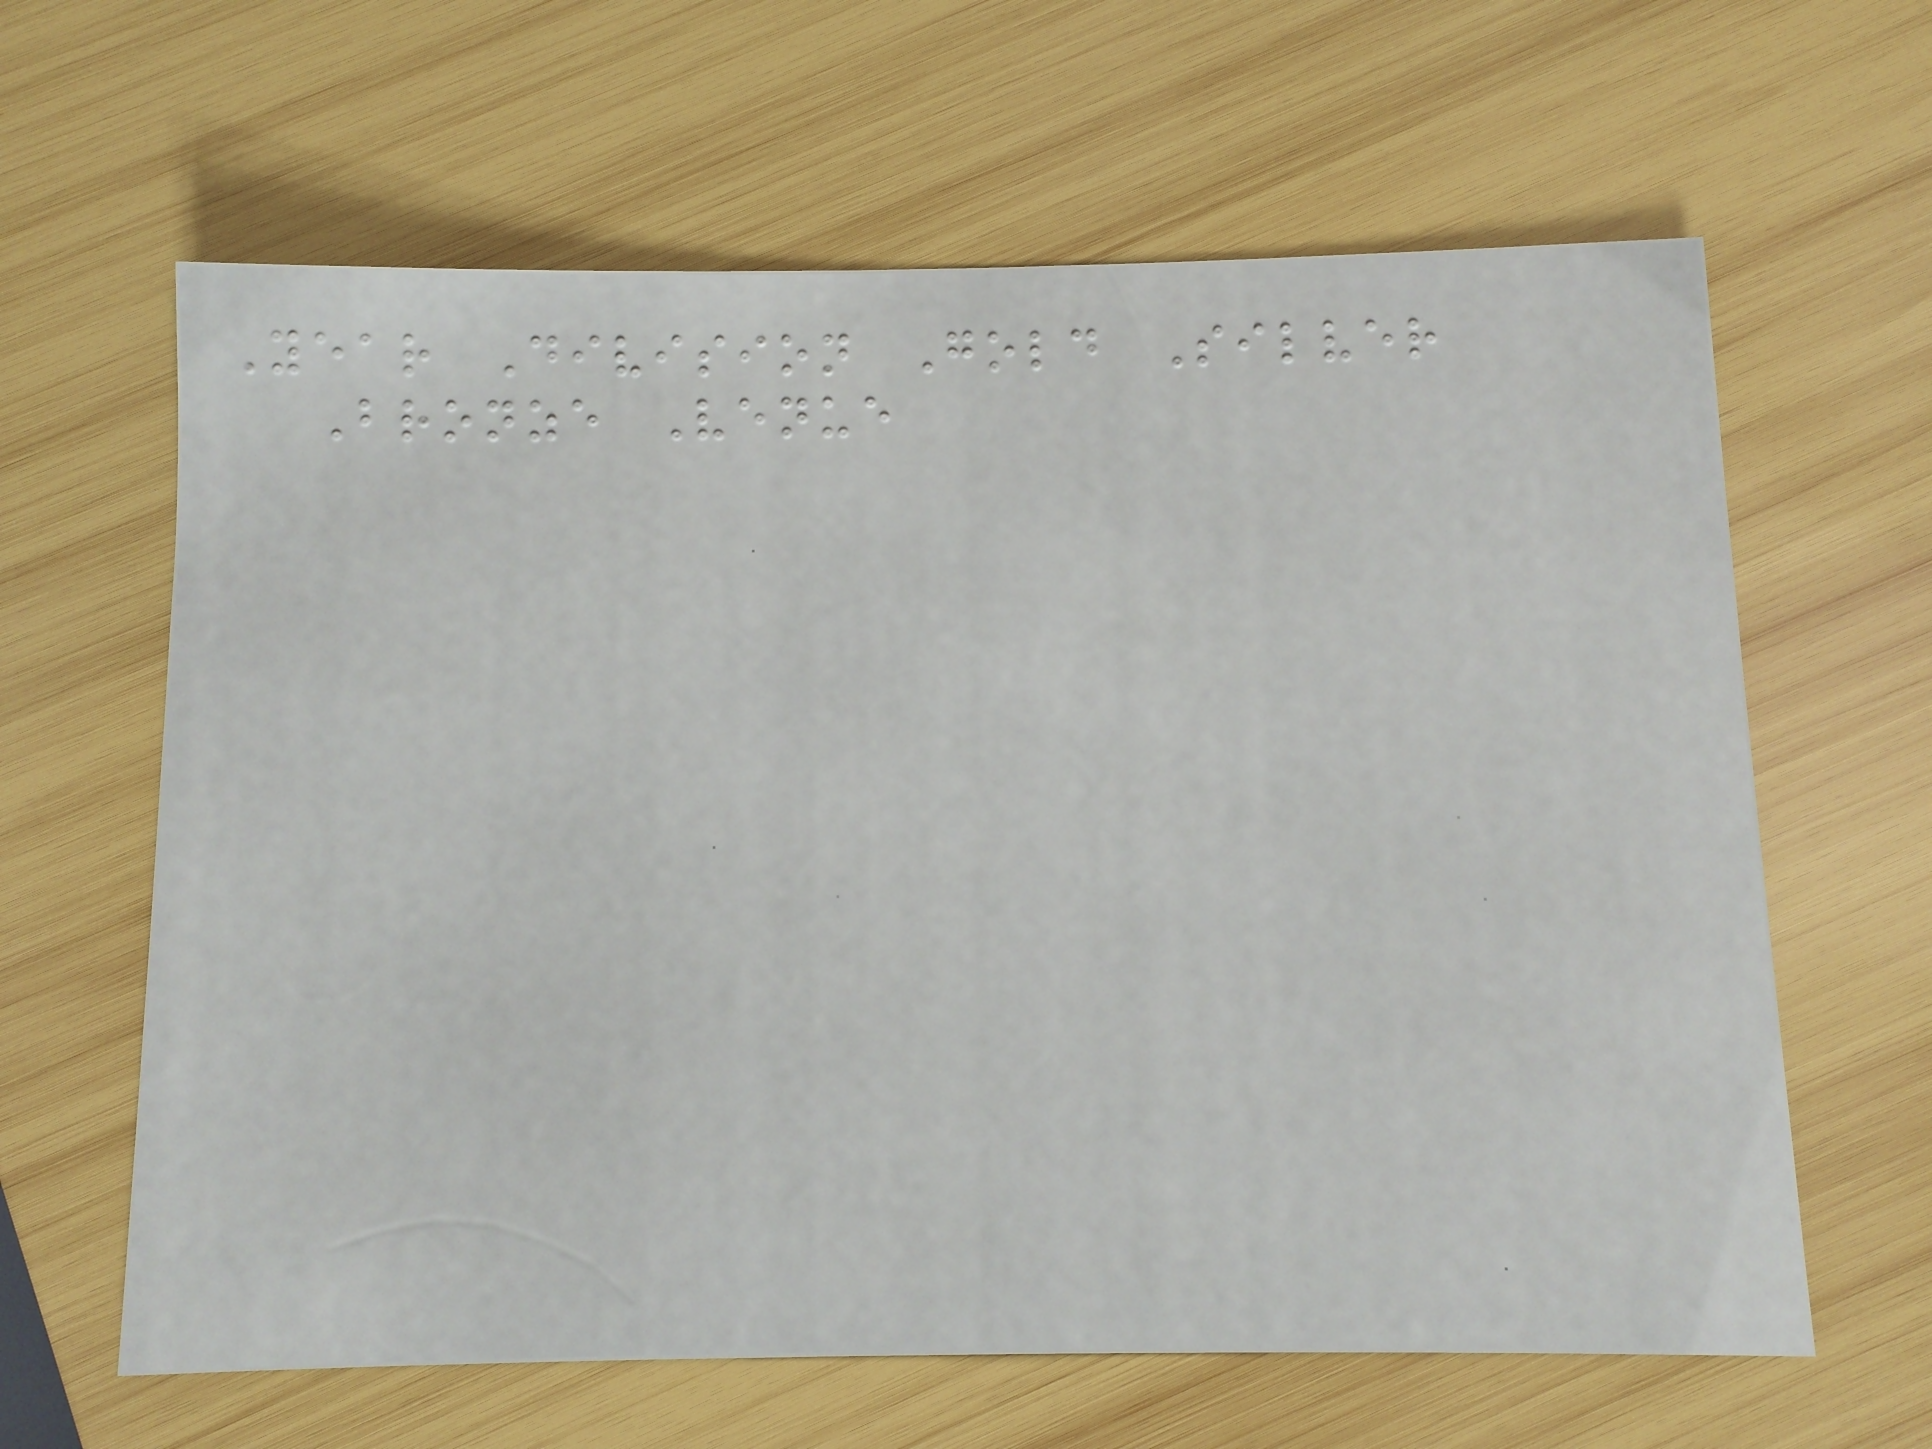Year Division Gold Silver
Bronze Venue
